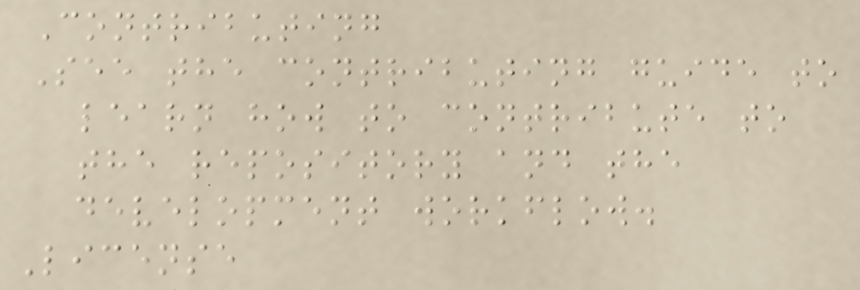Contributing
See the contributing guide to
learn how to contribute to
the repository and the
development workflow.
License
